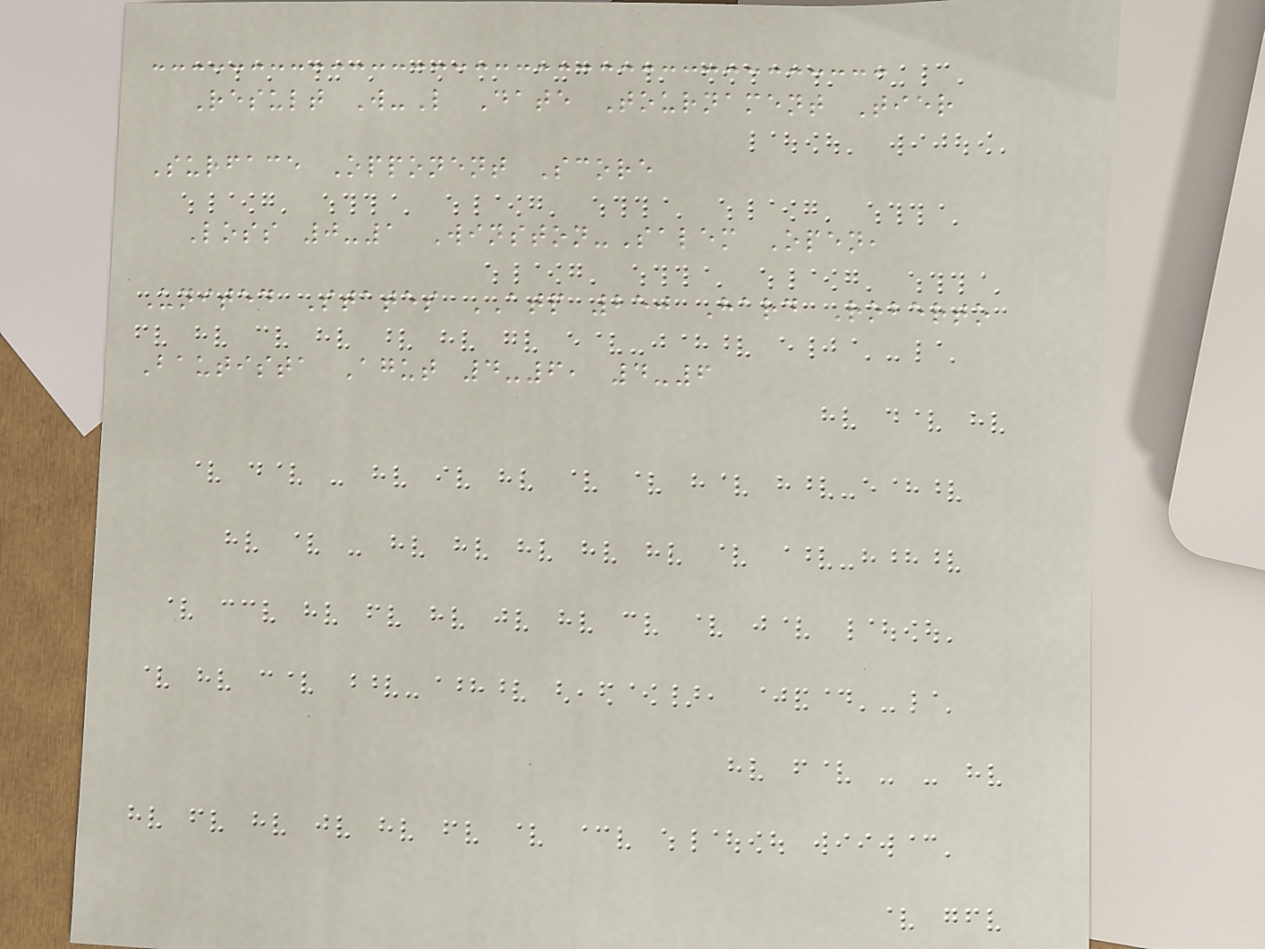Result W-L Date Tournament Tier
Surface Opponent Score
Loss 0-1 Winston-Salem Open,
United States ATP 250 Hard Roberto
Bautista Agut 4-6, 4-6
